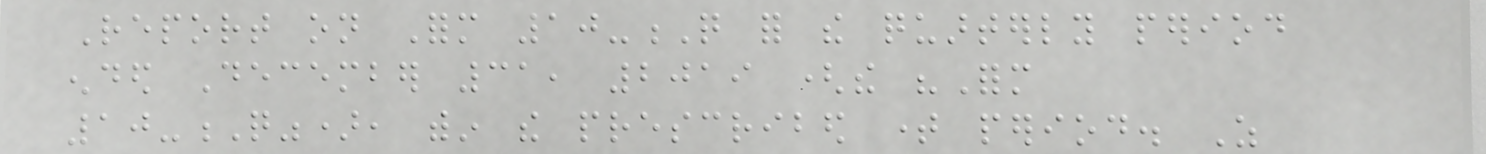Report on Form 10-Q for the quarterly period
ended December 31, 2019 (the "Form
10-Q"), within the prescribed time period. As
